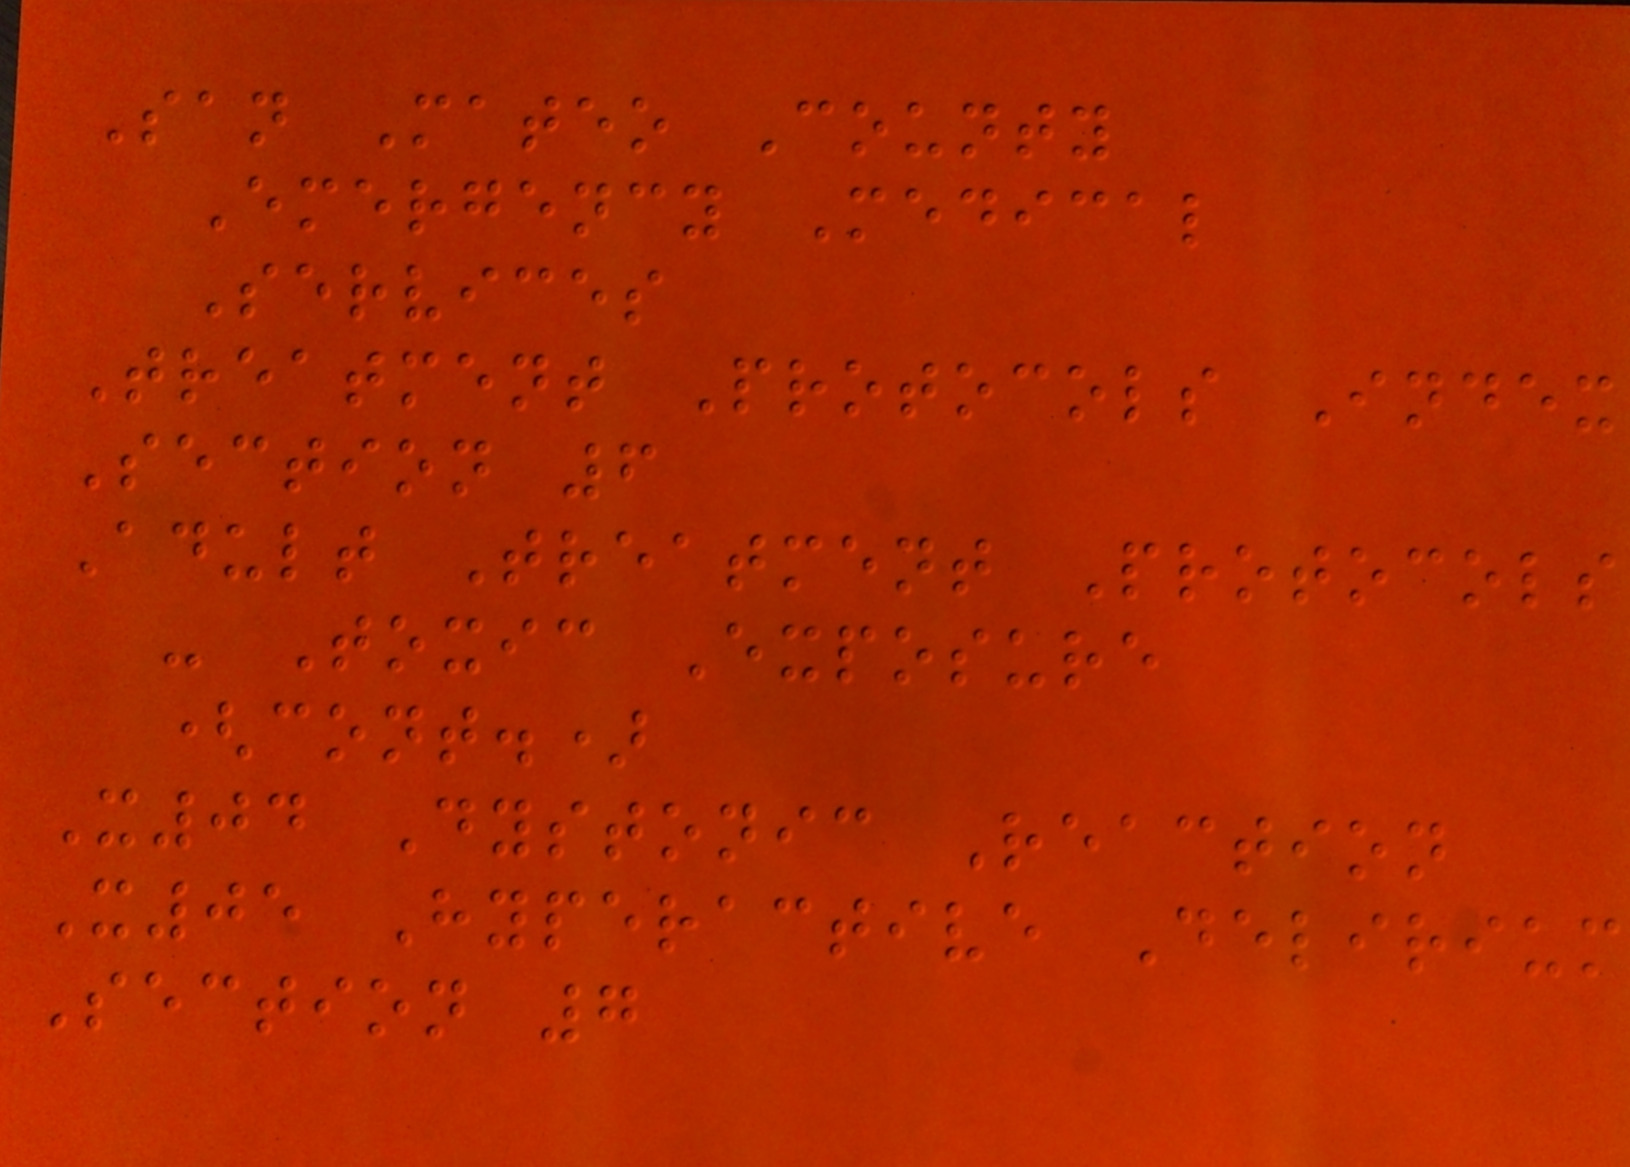San Mateo County
Emergency Medical
Services
Treatment Protocols Index
Section 6
Adult Treatment Protocols
- Toxic Exposure
(cont.)
X04 Dystonic Reaction
X05 Hyperactive Delirium
Section 7
